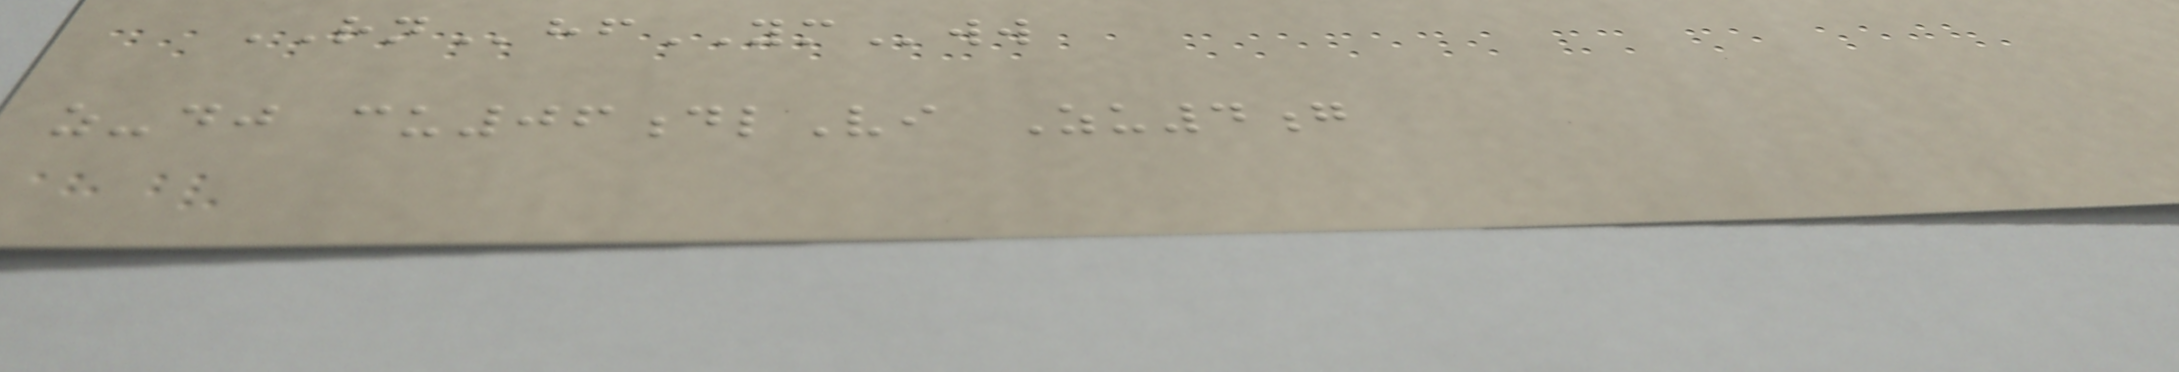RNhfYMww
z-dj cu06dlVi Zu4g
